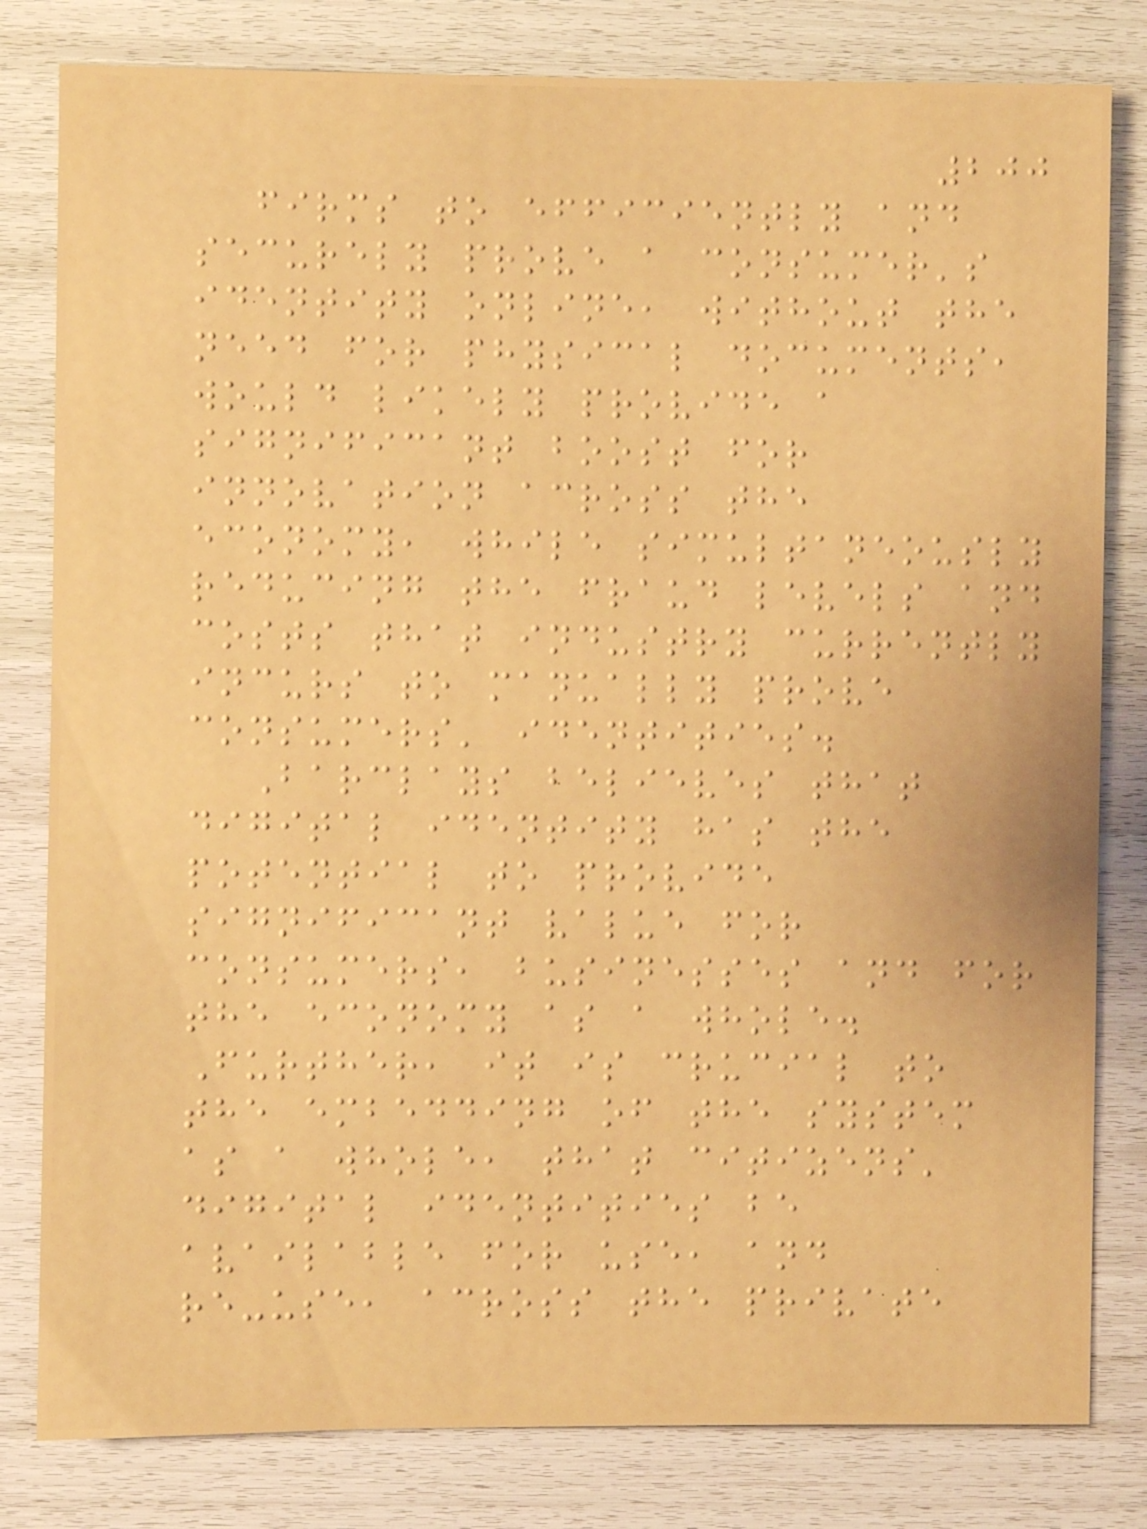200
firms to efficiently and
securely prove a consumer's
identity online, without the
need for physical documents,
would likely provide a
significant boost for
innovation across the
economy, while simultaneously
reducing the fraud levels and
costs that industry currently
incurs to manually prove
consumers' identities.
Barclays believes that
digital identity has the
potential to provide
significant value for
consumers, businesses and for
the economy as a whole.
Further, it is crucial to
the embedding of the system
as a whole, that citizens'
digital identities be
available for use, and
re-use, across the private
